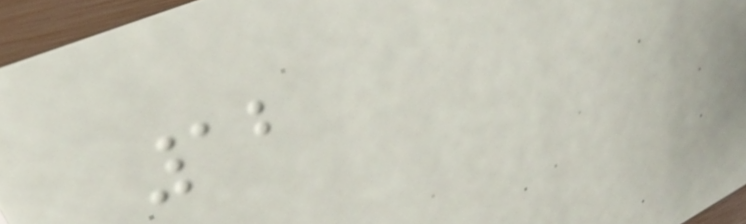12
